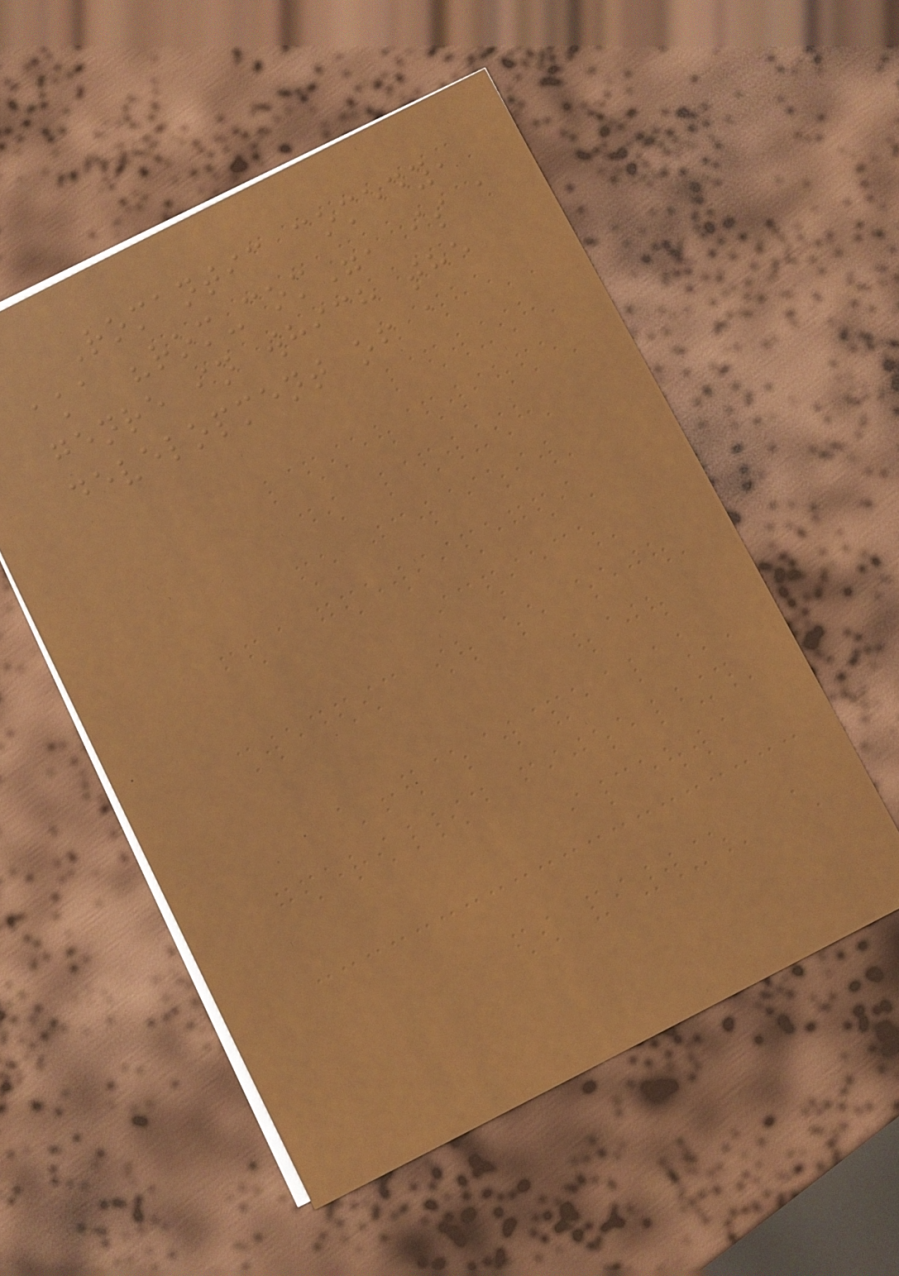Romantic comedy,
aka "rom-com", is a
genre in which the
development of a
